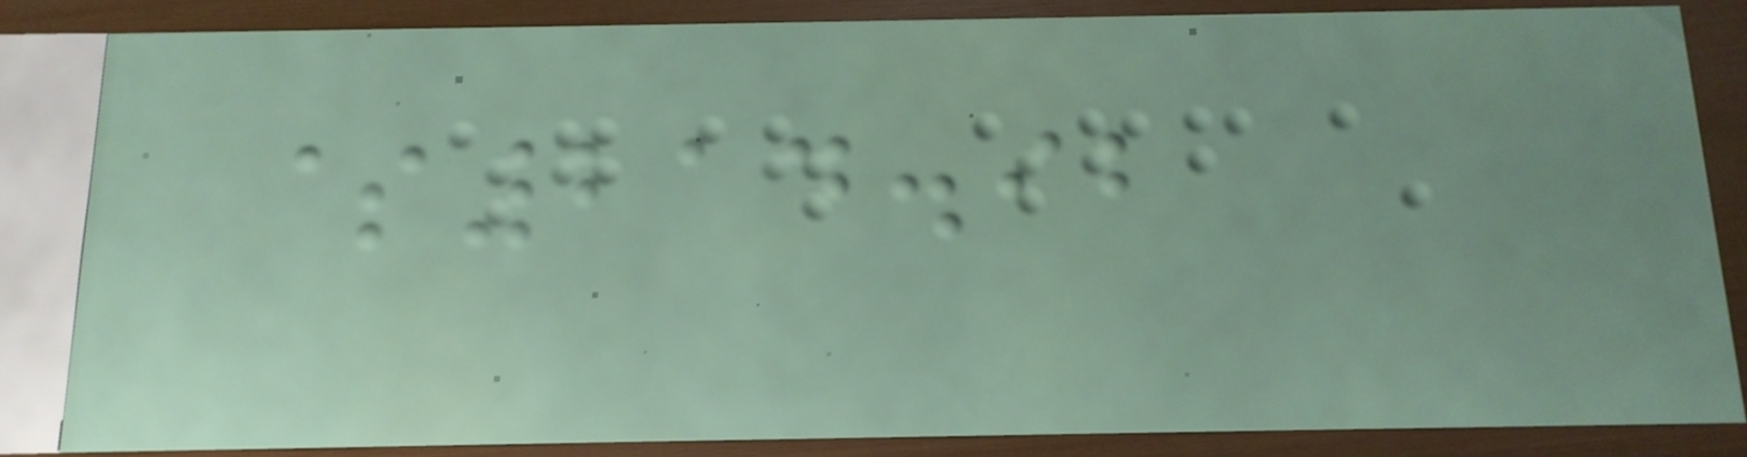$214.92
